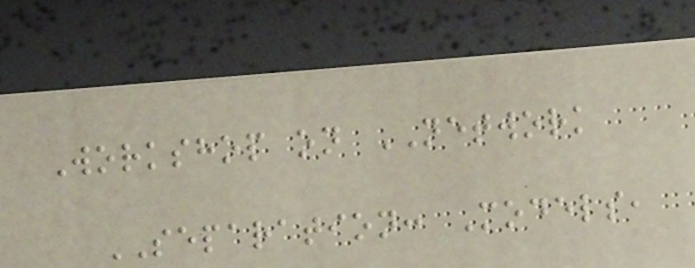Workshop on NETWORK
SEPARATION: Models,
